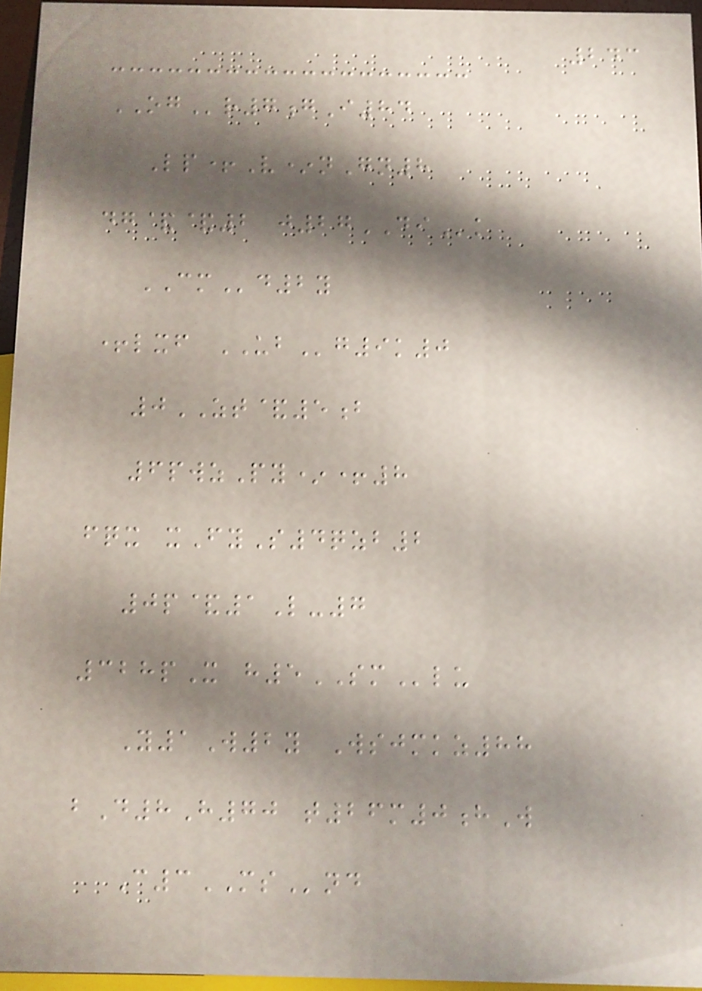243
OGr7gI84
Lp+V*nGn8
dg&&2 j27DIk
CMd2y
+lxf UBg9k0
0ZT&5b
6pwzPy*+8
fqx xFyS4qzb2
0p&1L-7
328pX h5SMlu
Y1W2y Wsjmkz88
bD8H70 t26m0hW
C3MSnd
